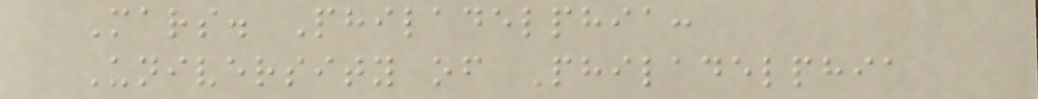Mars. Philadelphia:
University of Philadelphia
